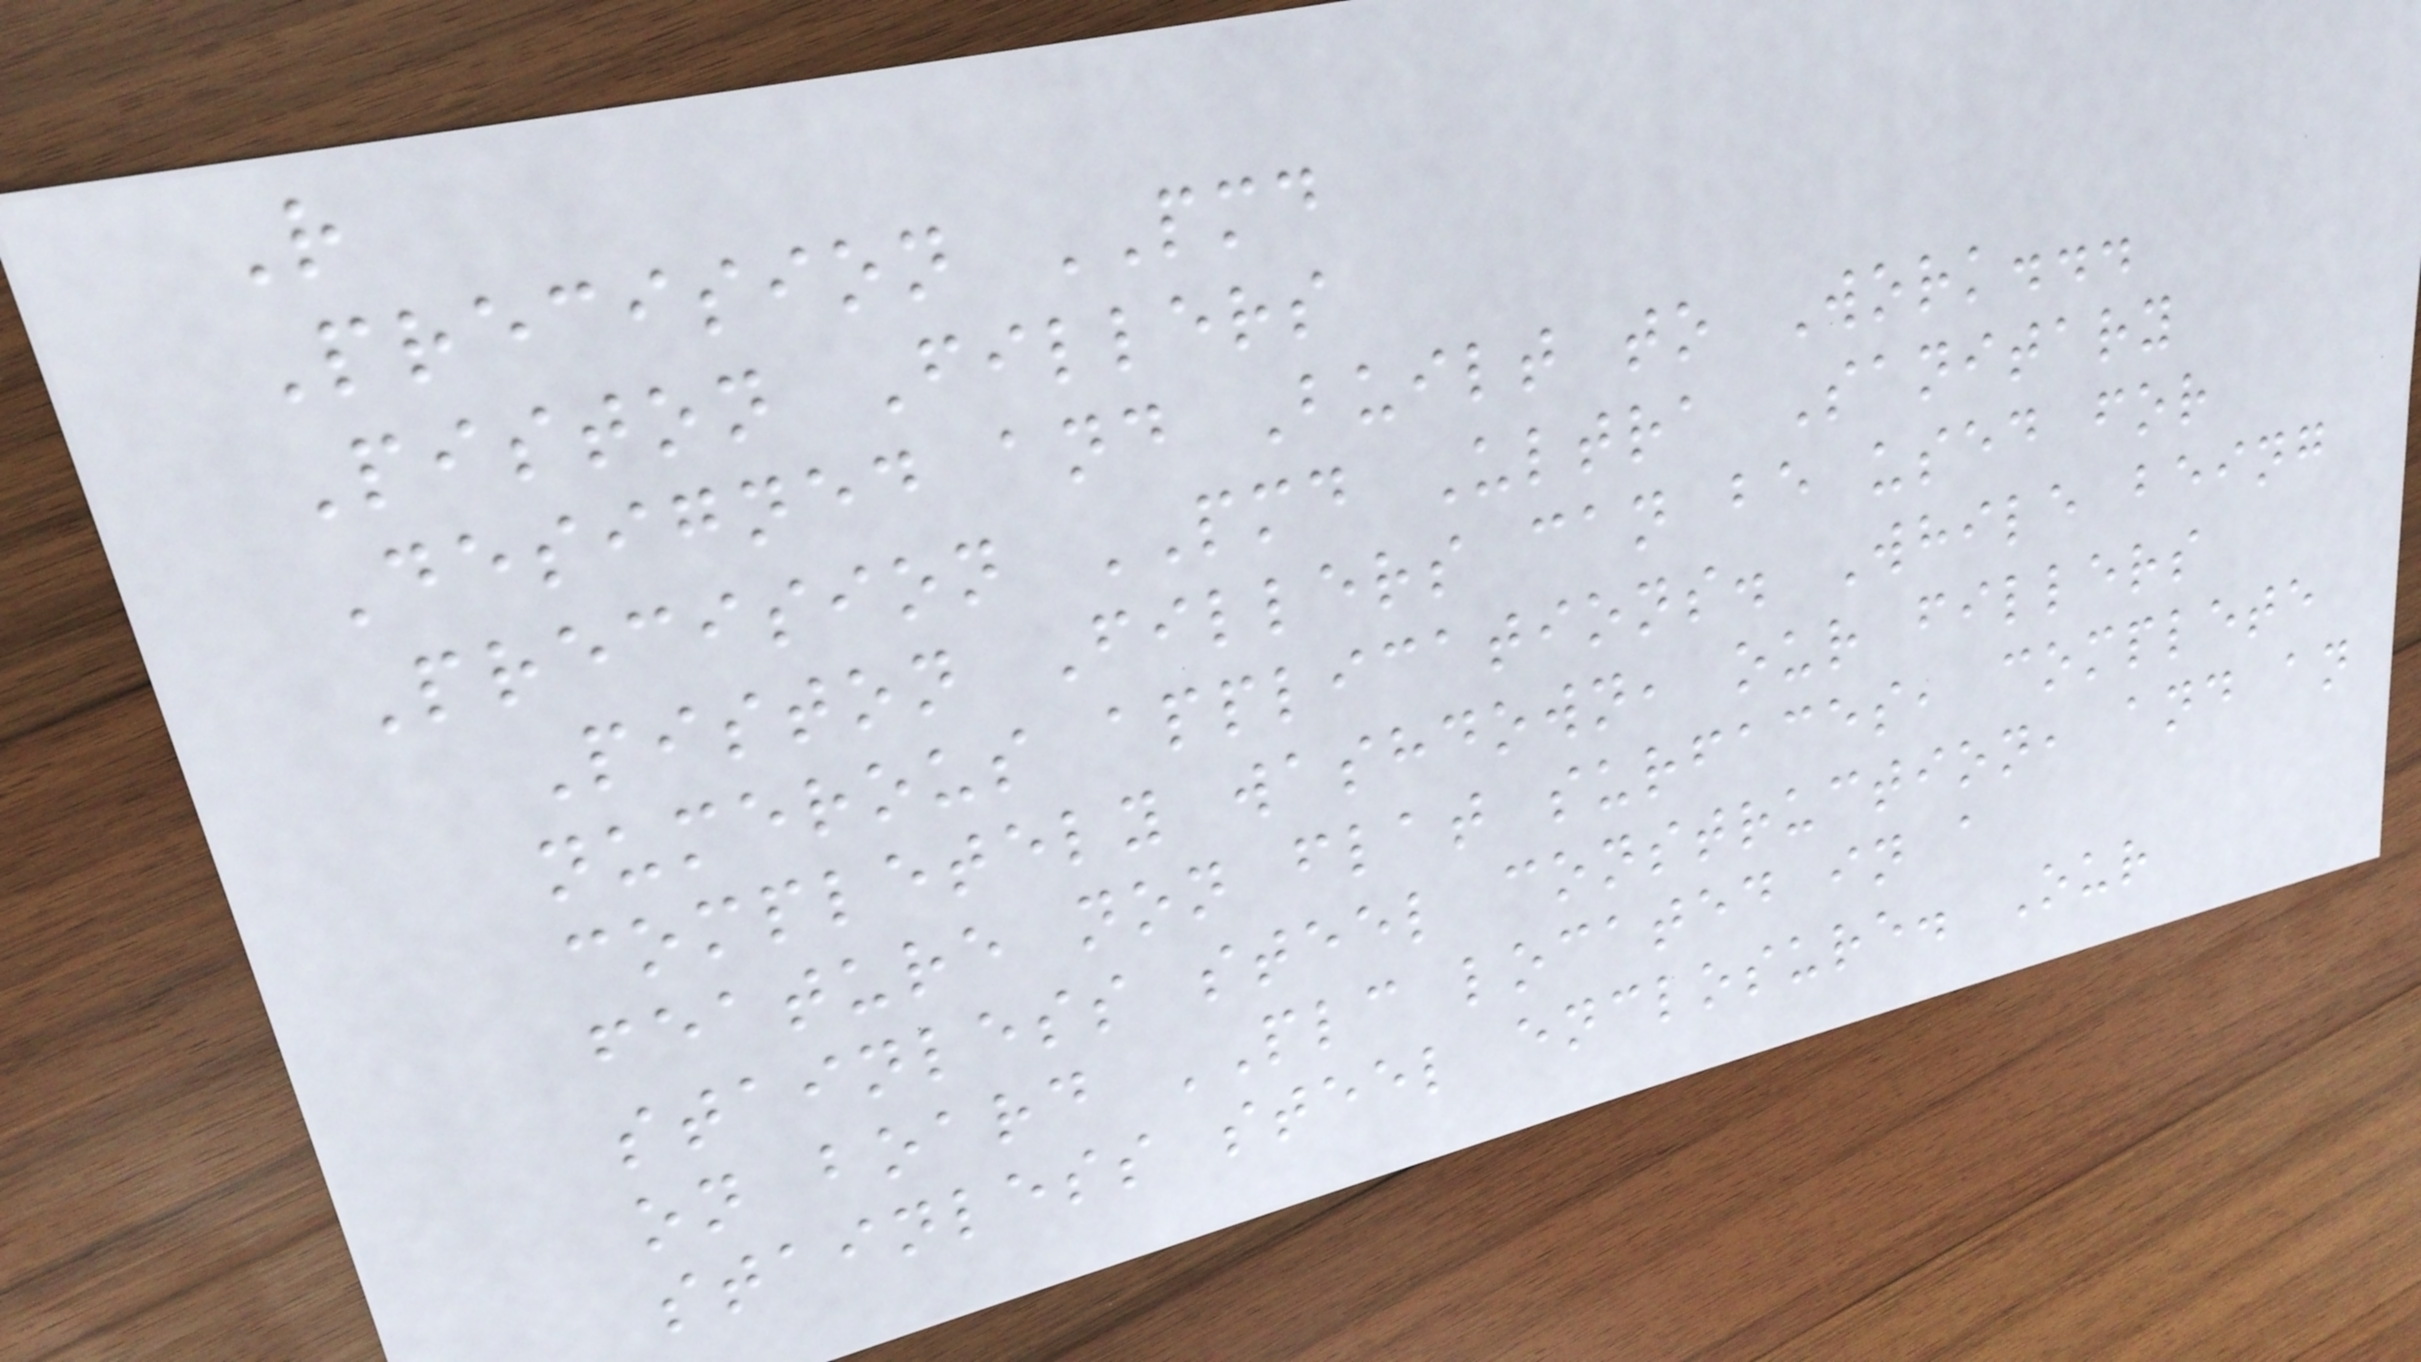R
Precision PMD
Piston Fillers
Designed and Built to Work...
Precision PMD Ultra Sanitary
Piston Fillers can be used for
numerous applications. While being
completely washdown, our fillers
feature non flat surfaces, complete
stainless steel construction, and an
on board PLC located in a
stainless steel enclosure. Our
